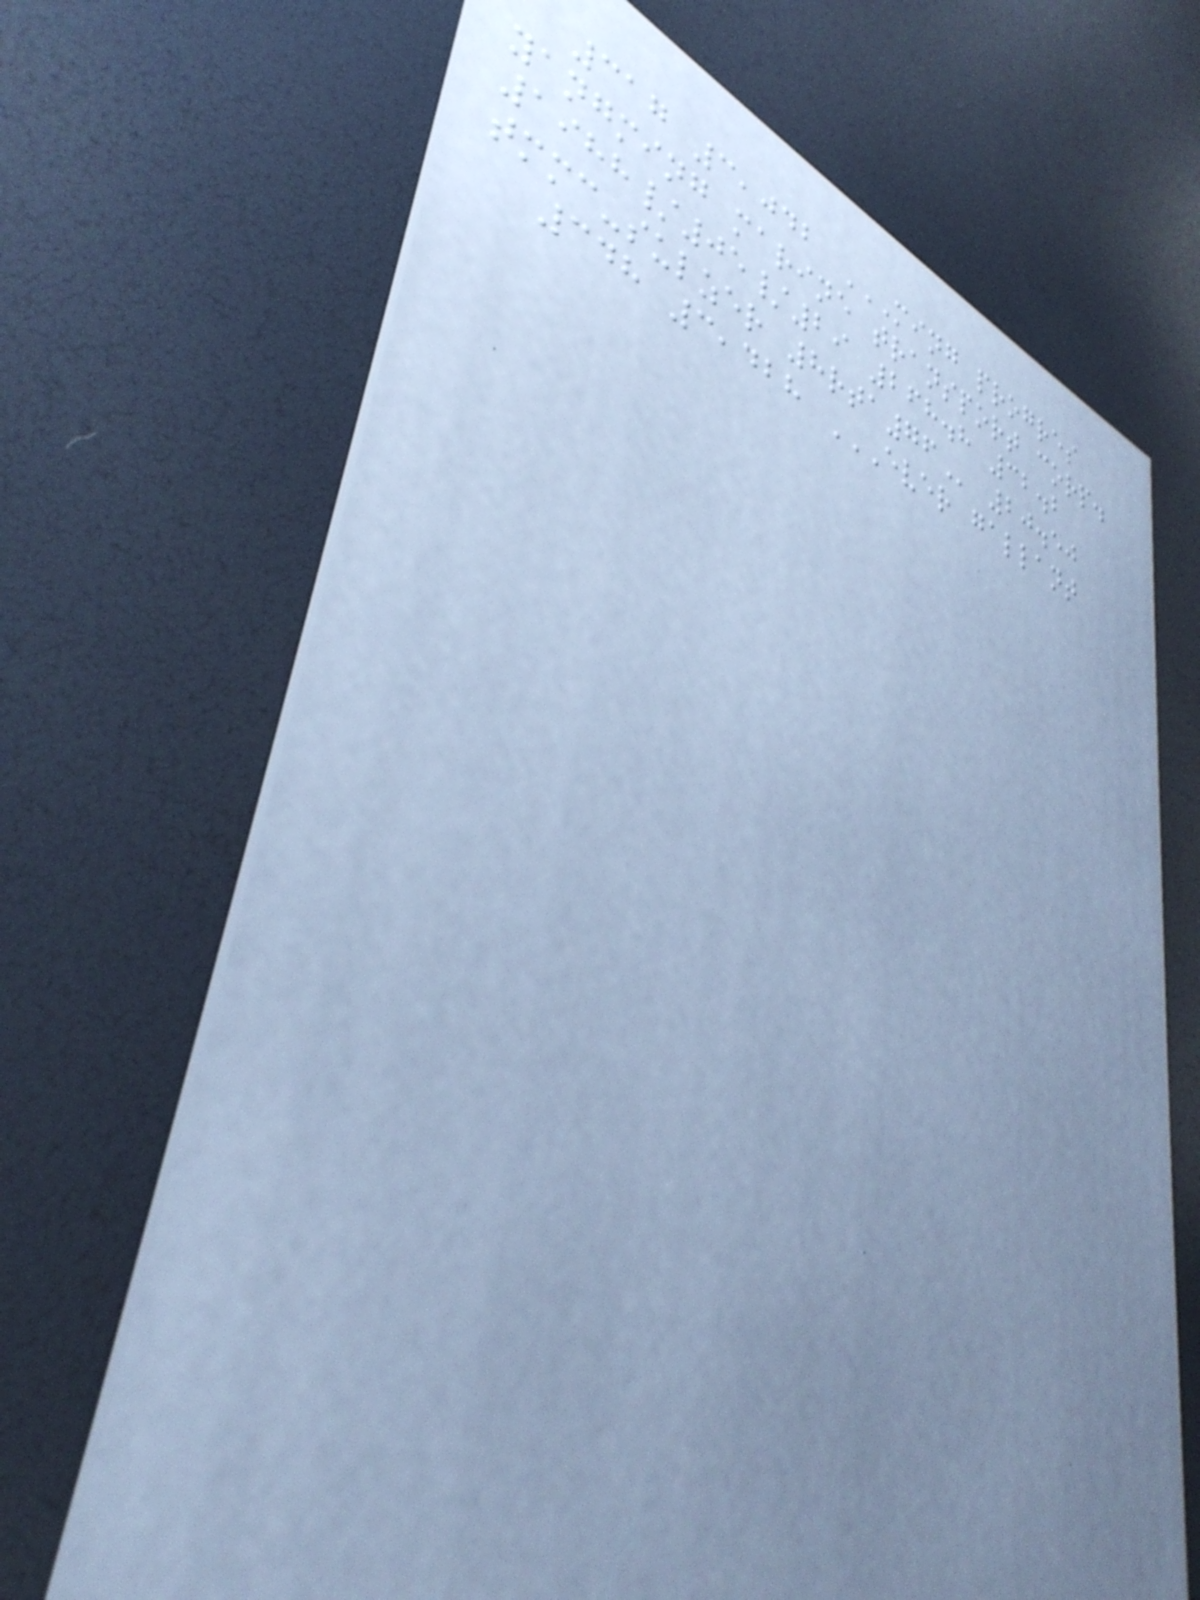317 3,042 MING PROGRES
YANGMING MARINE TRANSPORT CORP.
1988/05/29 268.8 32.2
TMMC-SULZER 8RTA76 20.50
348 3,428 EVER GALLANT
